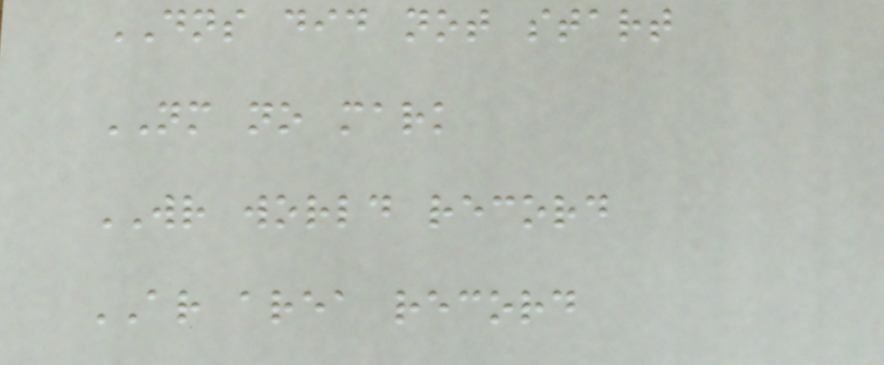DNS did not start
NM no mark
WR world record
AR area record
